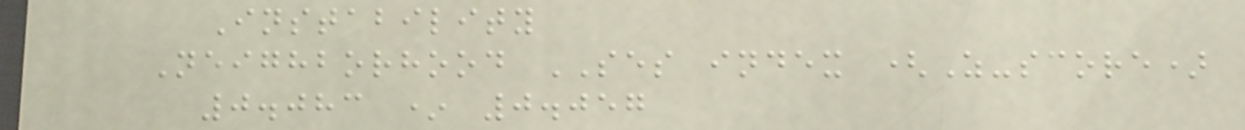Instability
Neighborhood SES index (Z-score)
0.083 * 0.057
